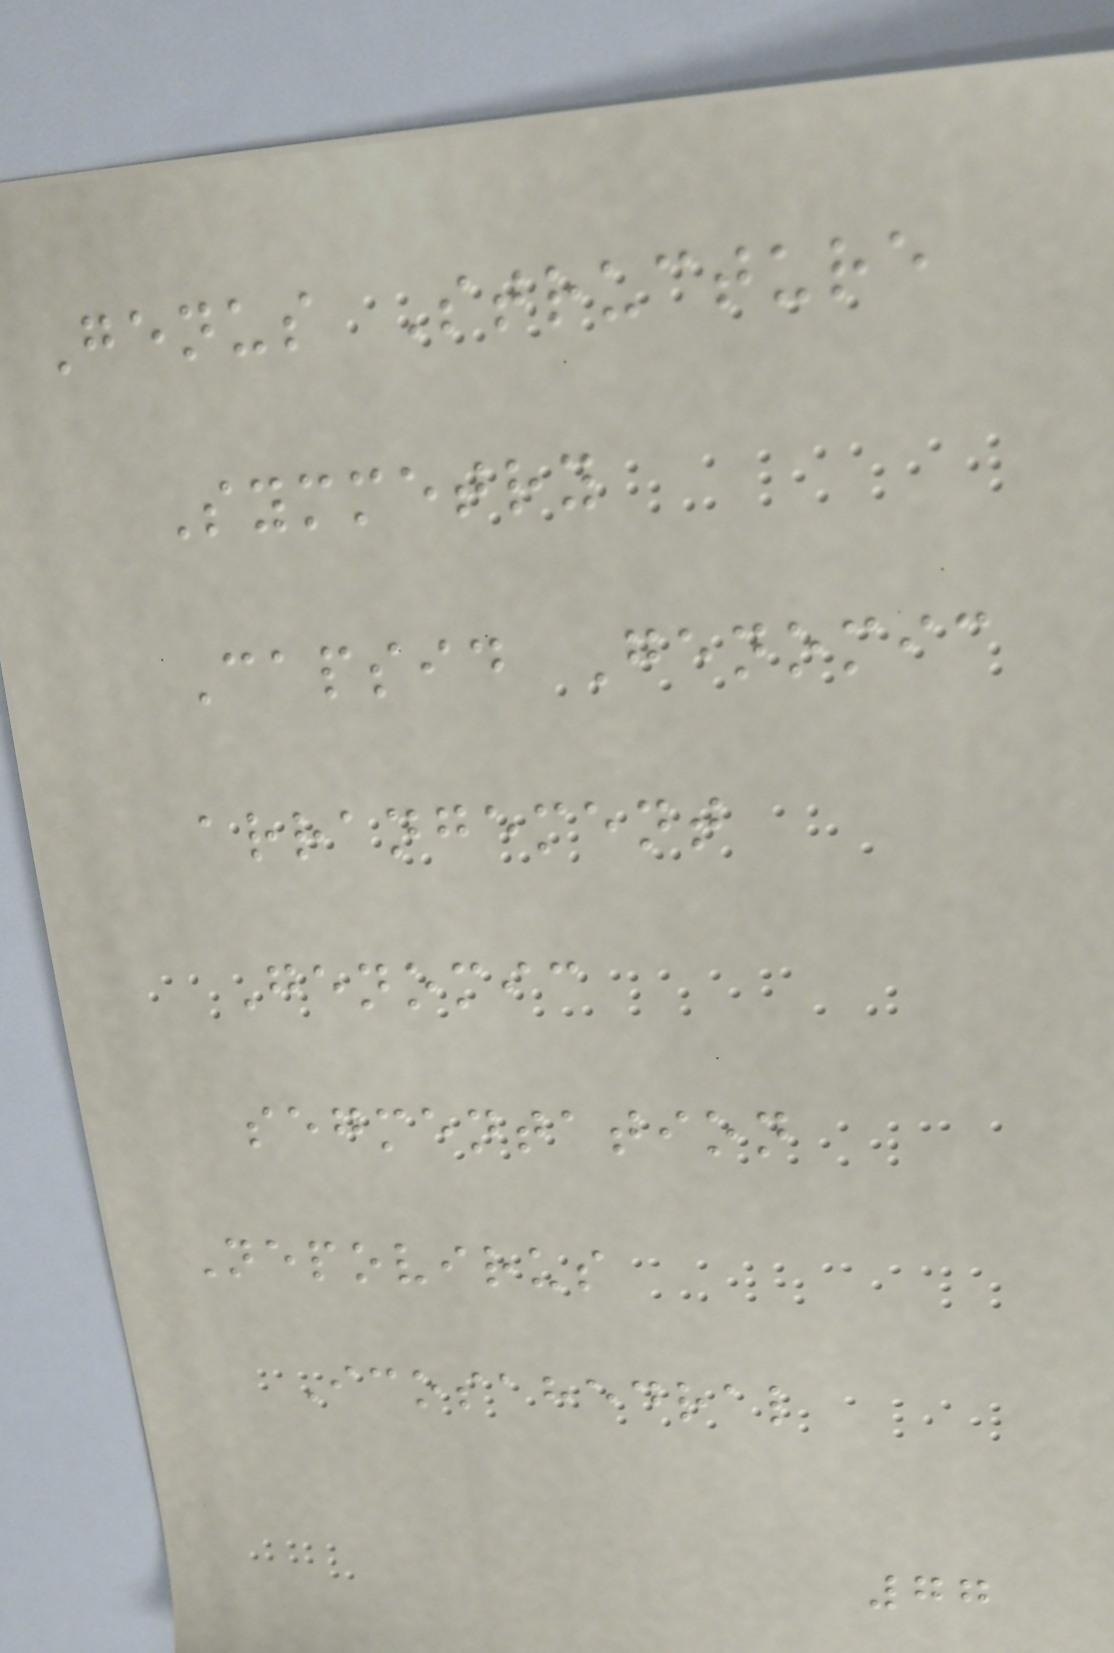Genus Structure
Symmetry
Capsid Genomic
arrangement
Genomic
segmentation
Nepovirus
Icosahedral
77
